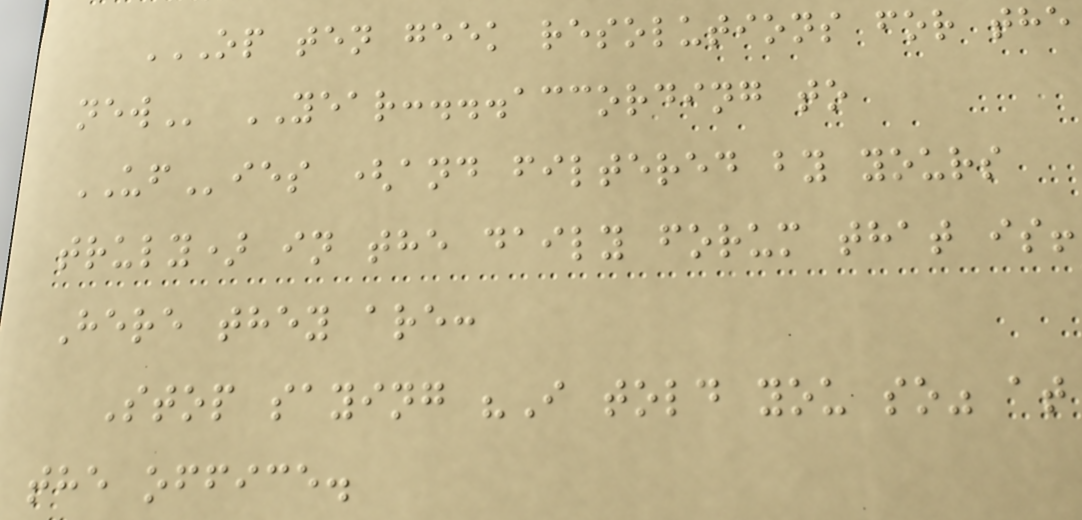OP TEN GEEK RESOLUTIONS FOR THE
NEW YEAR:...according to
UFies (and filtered by yours
truly) in the daily forum that is!
Here they are:
Stop saying "I told you so" at
the office.
